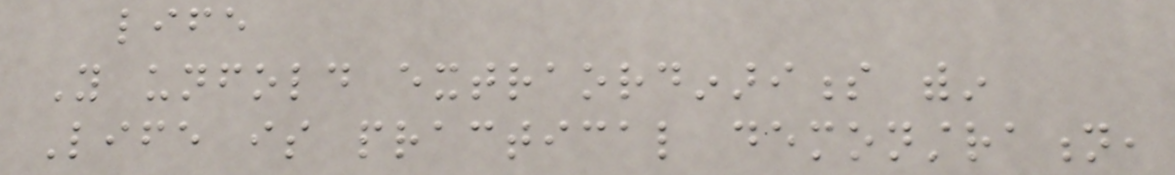life
You unfold extraordinariness within
Life is practical demonstration,
